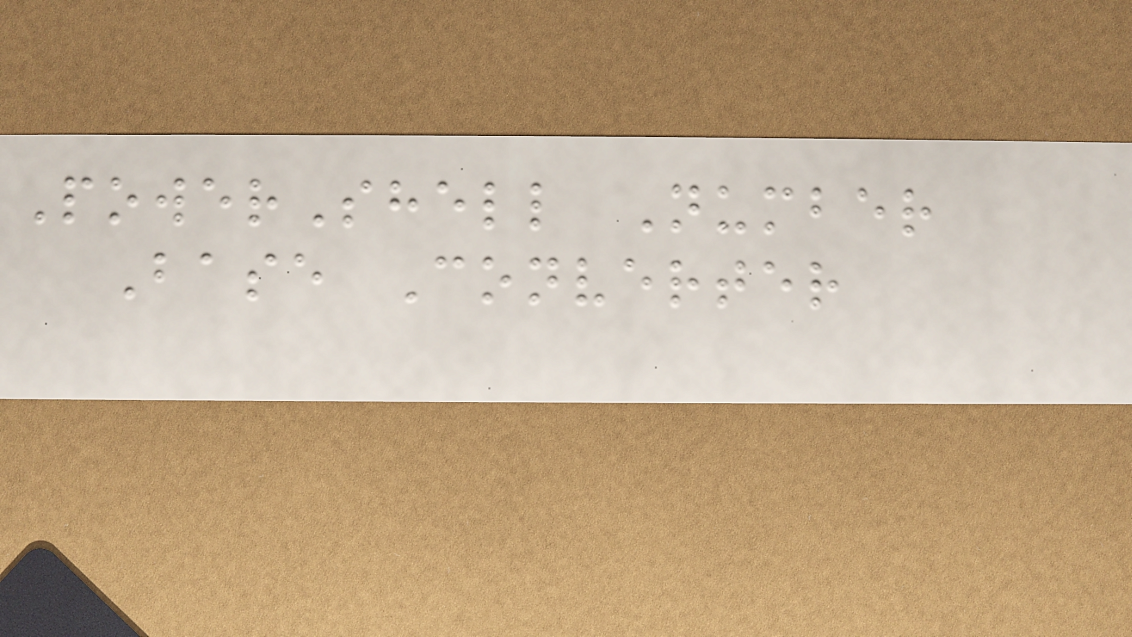PowerShell Number
Base Converter
